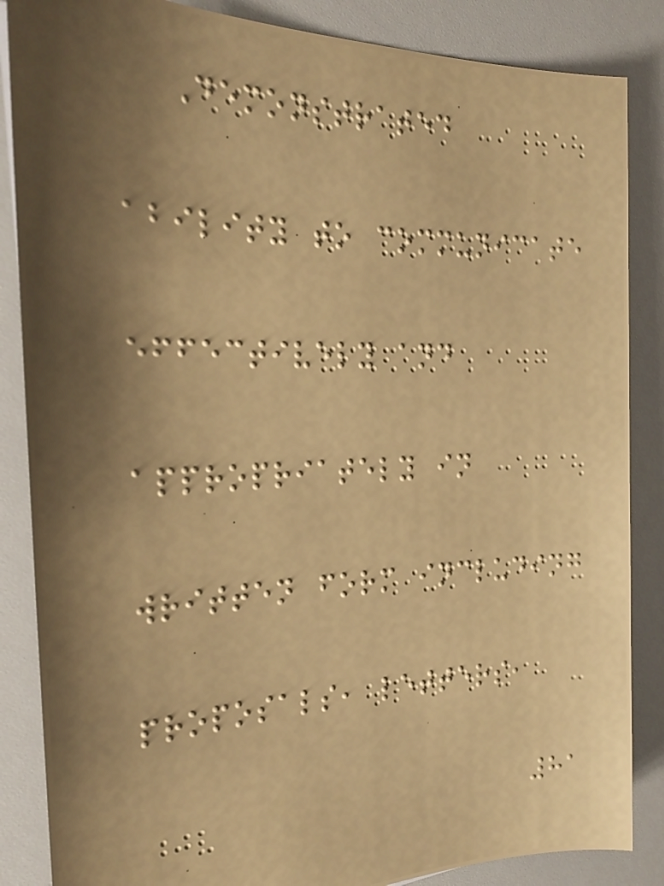Demonstrated
ability to communicate
effectively and
appropriately in
written form including
proposals, letters,
81
